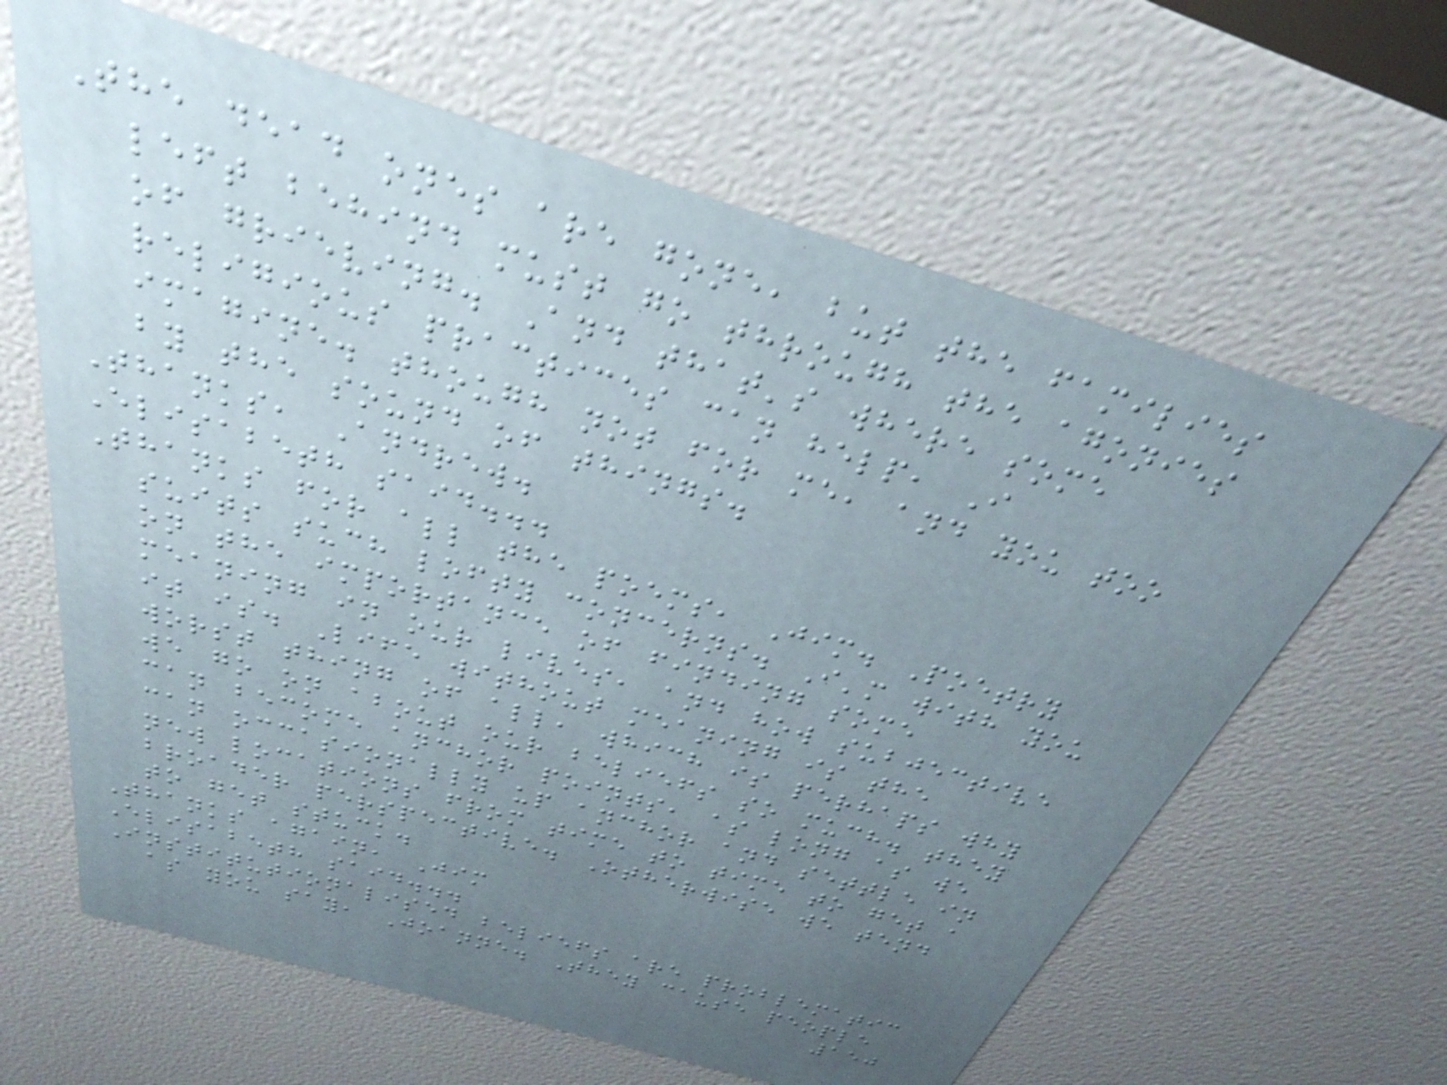The dead ones are gone, but the families
left behind must go through the agonies
of grieving. And that's where some
religious practices can help, I
imagine. though not for me, and you too
by the sound of things.
Thanks, Andrew.
Elisabeth said...
Thanks for all the poems, Jim. Poetry
suits such lofty concerns. I'm with you
on the importance of finding some
meaning in our lives, and how subjective
it is. Life without meaning is the
worst thing of all, which is perhaps why
we go on about our beliefs so much. they
can become anchor points, as long as we
can occasionally up anchor and settle in
new locations from time to time to get a
broader perspective. Otherwise we tend
to get stuck.
Thanks again, Jim
Elisabeth said...
Institutionalised beliefs are problematic
as you say, Joanne. They cause people
150
